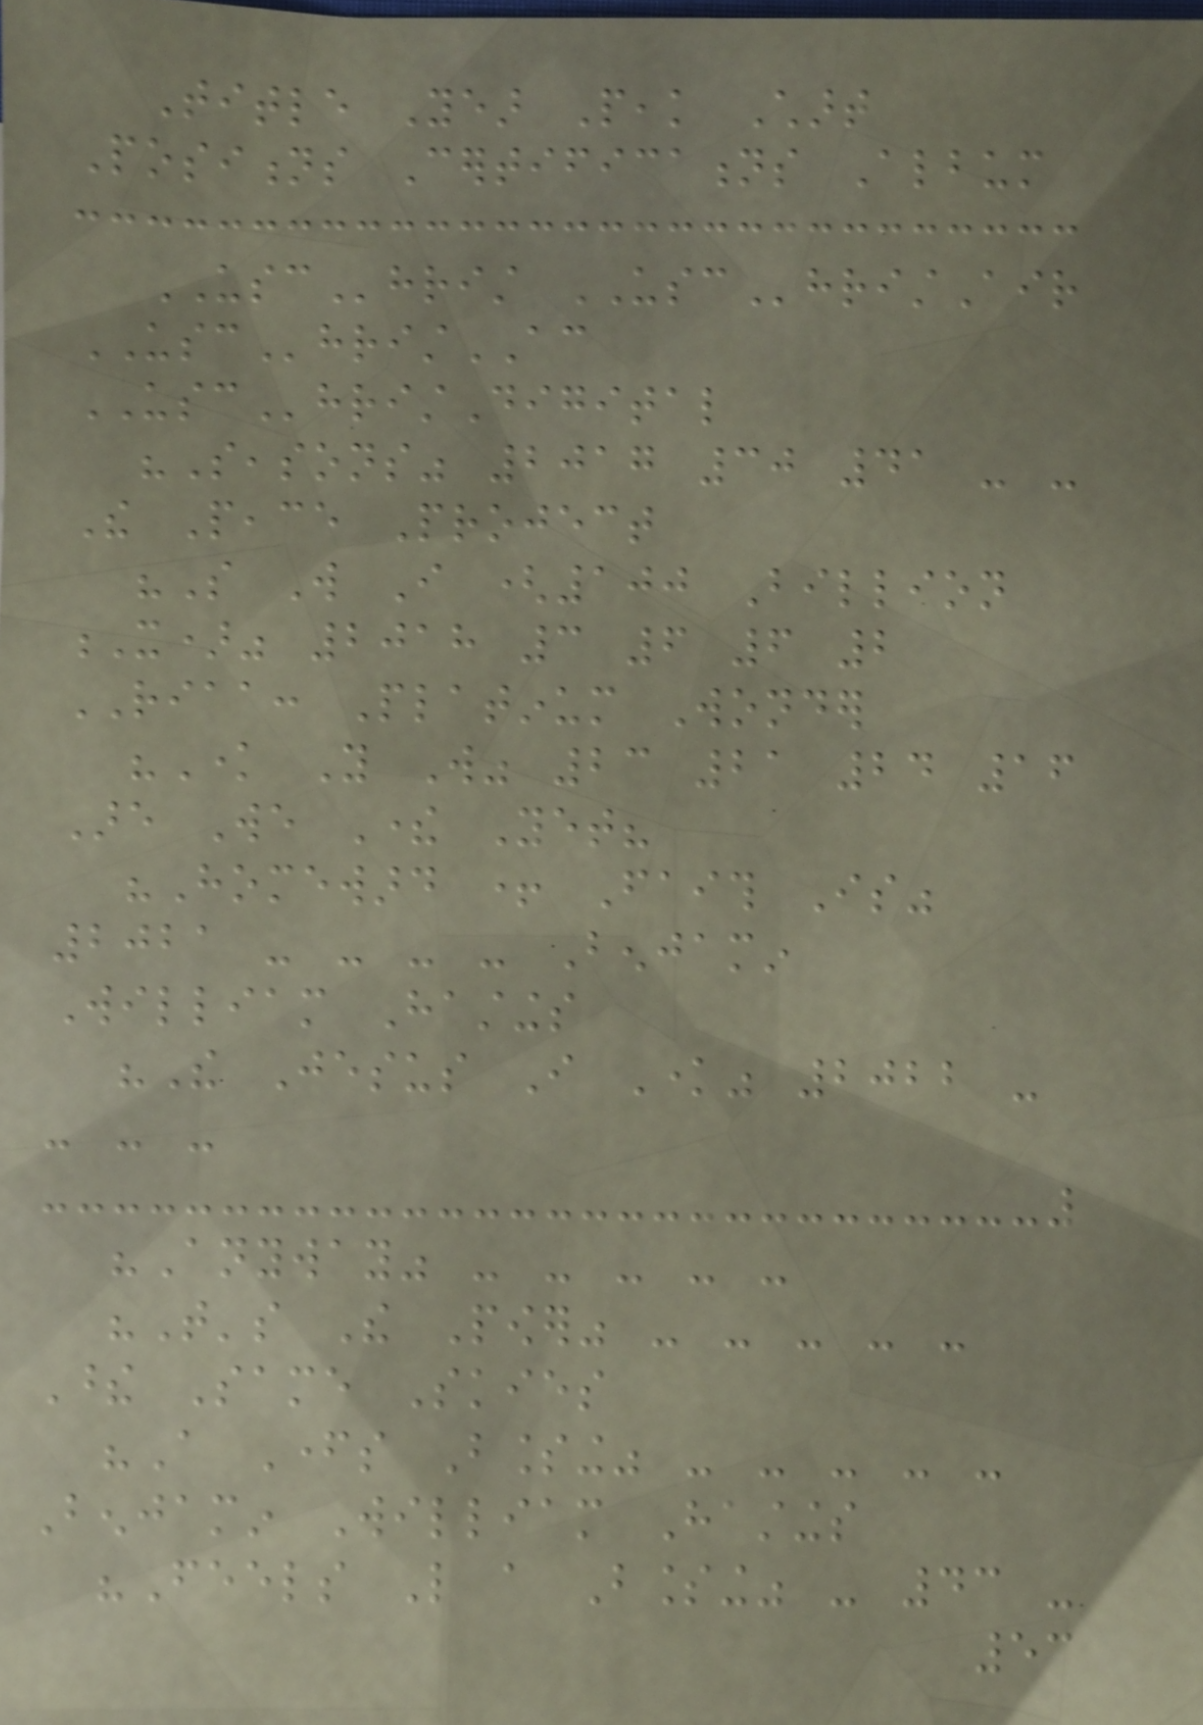Title Year Peak Chart
Positions Certifications Album
USChrist USChristAir
USChristAC
USChristDigital
"Seasons" 2017 30 41 - -
The Peace Project
"So Will I (100 Billion
X)" 2018 3 6 6 2
RIAA: Platinum Wonder
"Know You Will" 23 21 24 16
Are We There Yet?
"Homeward + Faith Is"
2021 - - - - Benjamin
William Hastings
"The Jesus I Know" 2022 -
- - -
"Anyway" - - - - -
"That's The Power" - - - - -
These Same Skies
"A Fathers Blessing" - - - - -
Benjamin William Hastings
"Feels Like a Blessing" - 43 -
53
